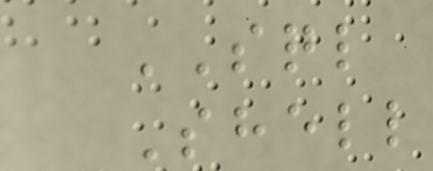SQL
Shell
